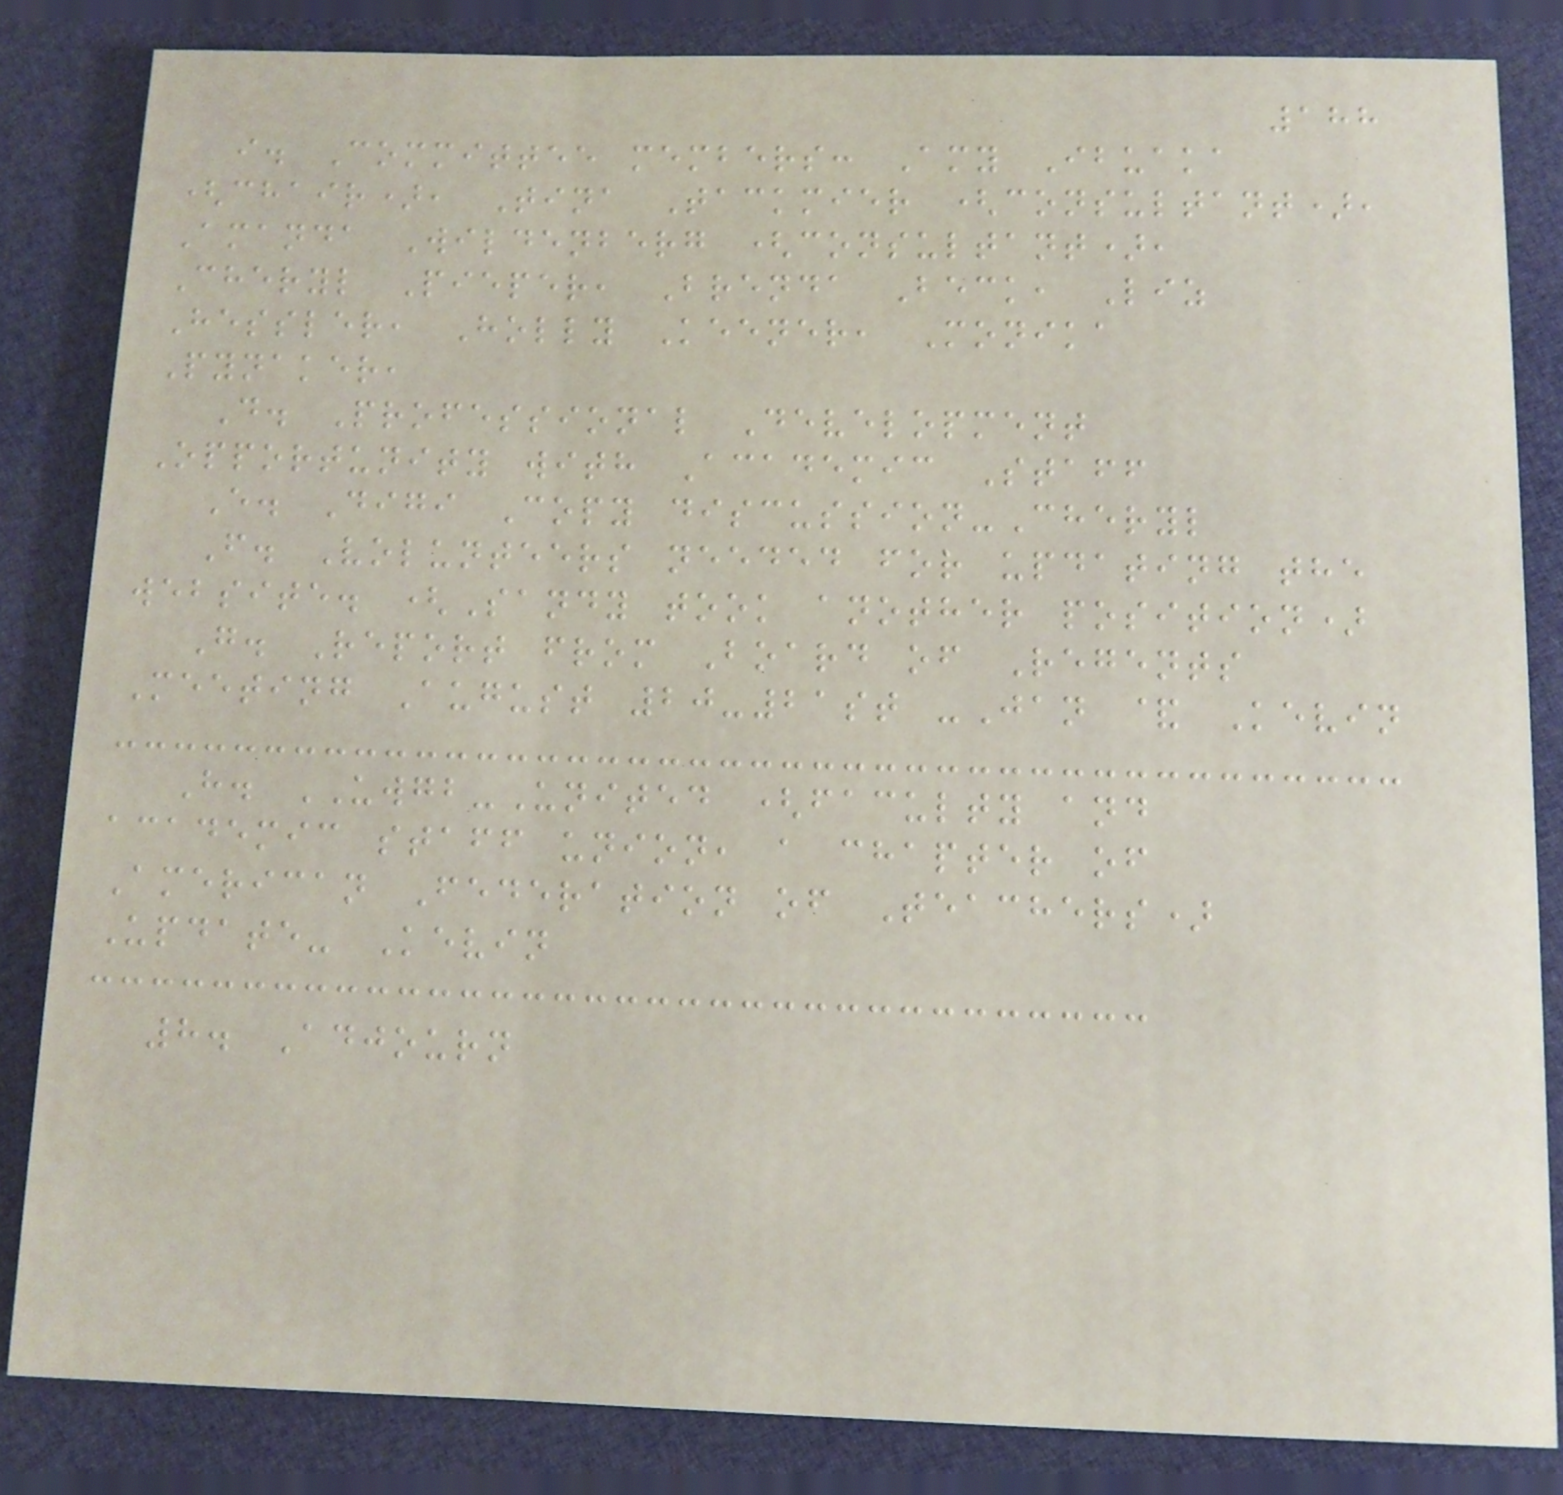188
i. Committee members: Amy Ibuaka
(chair), Tina Tackmier (consultant),
Amanda Wildenberg (consultant),
Cheryl Pieper, Brenda Beck, Liz
Hessler, Holly Keener, Monika
Pynaker,
D. Professional Development
Opportunity with Academic Staff
E. Digi Copy discussion-Cheryl
F. Volunteers needed for updating the
website. (Sandy took another position)
G. Report from Board of Regents
Meeting August 20-21st -Jan & Kevin
H. UWGB-United (faculty and
academic staff union, a chapter of
American Federation of Teachers)
Update- Kevin
8. Adjourn
